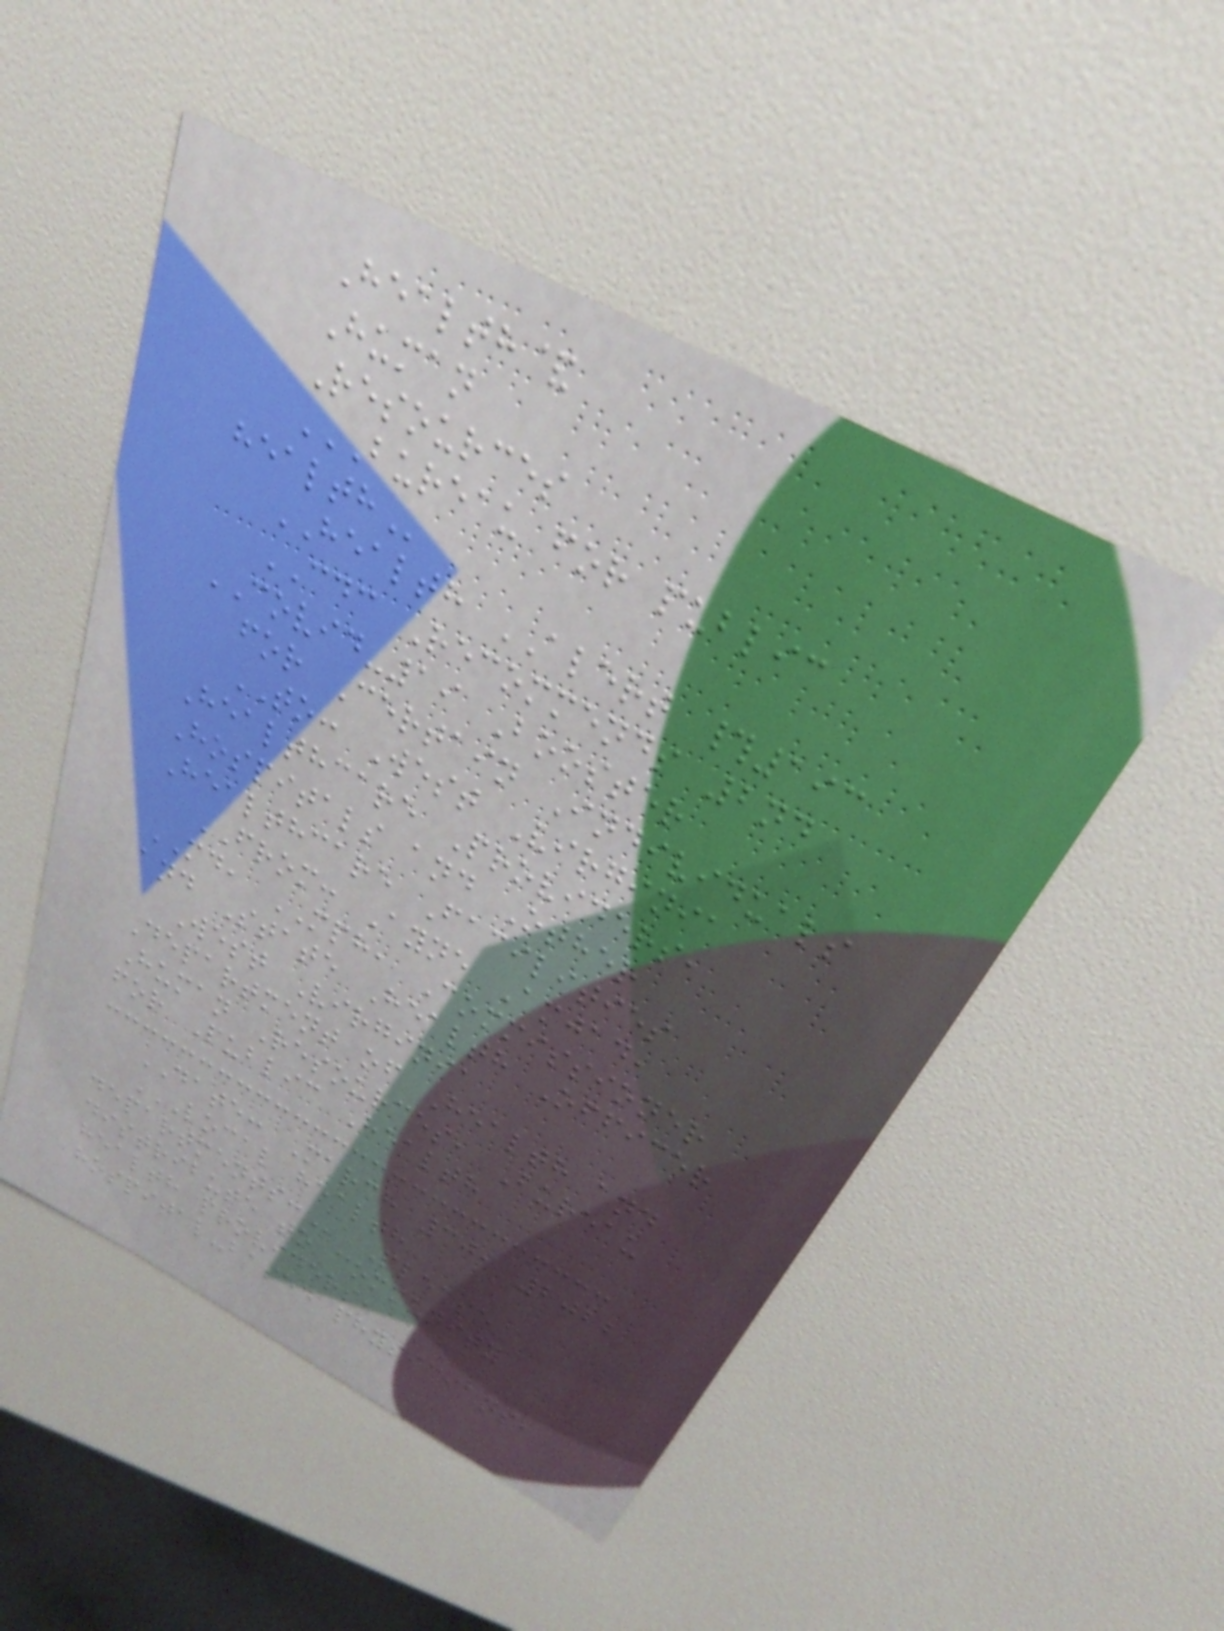Health&
Human
Resources
BUREAU FOR PUBLIC
HEALTH
HEALTH ALERT #193
CDC Recommends 2nd
COVID-19 Booster
for Certain Individuals
TO: West Virginia
Healthcare Providers,
Hospitals and Other
Healthcare Facilities
FROM: Ayne Amjad,
MD, MPH, Commissioner
and State Health Officer
West Virginia
Department of Health and
Human Resources, Bureau
for Public Health
DATE: March 30, 2022
LOCAL HEALTH
DEPARTMENTS: Please
distribute to community
health providers,
hospital-based physicians,
